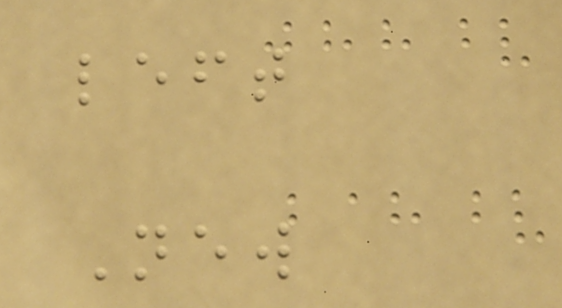left
New
